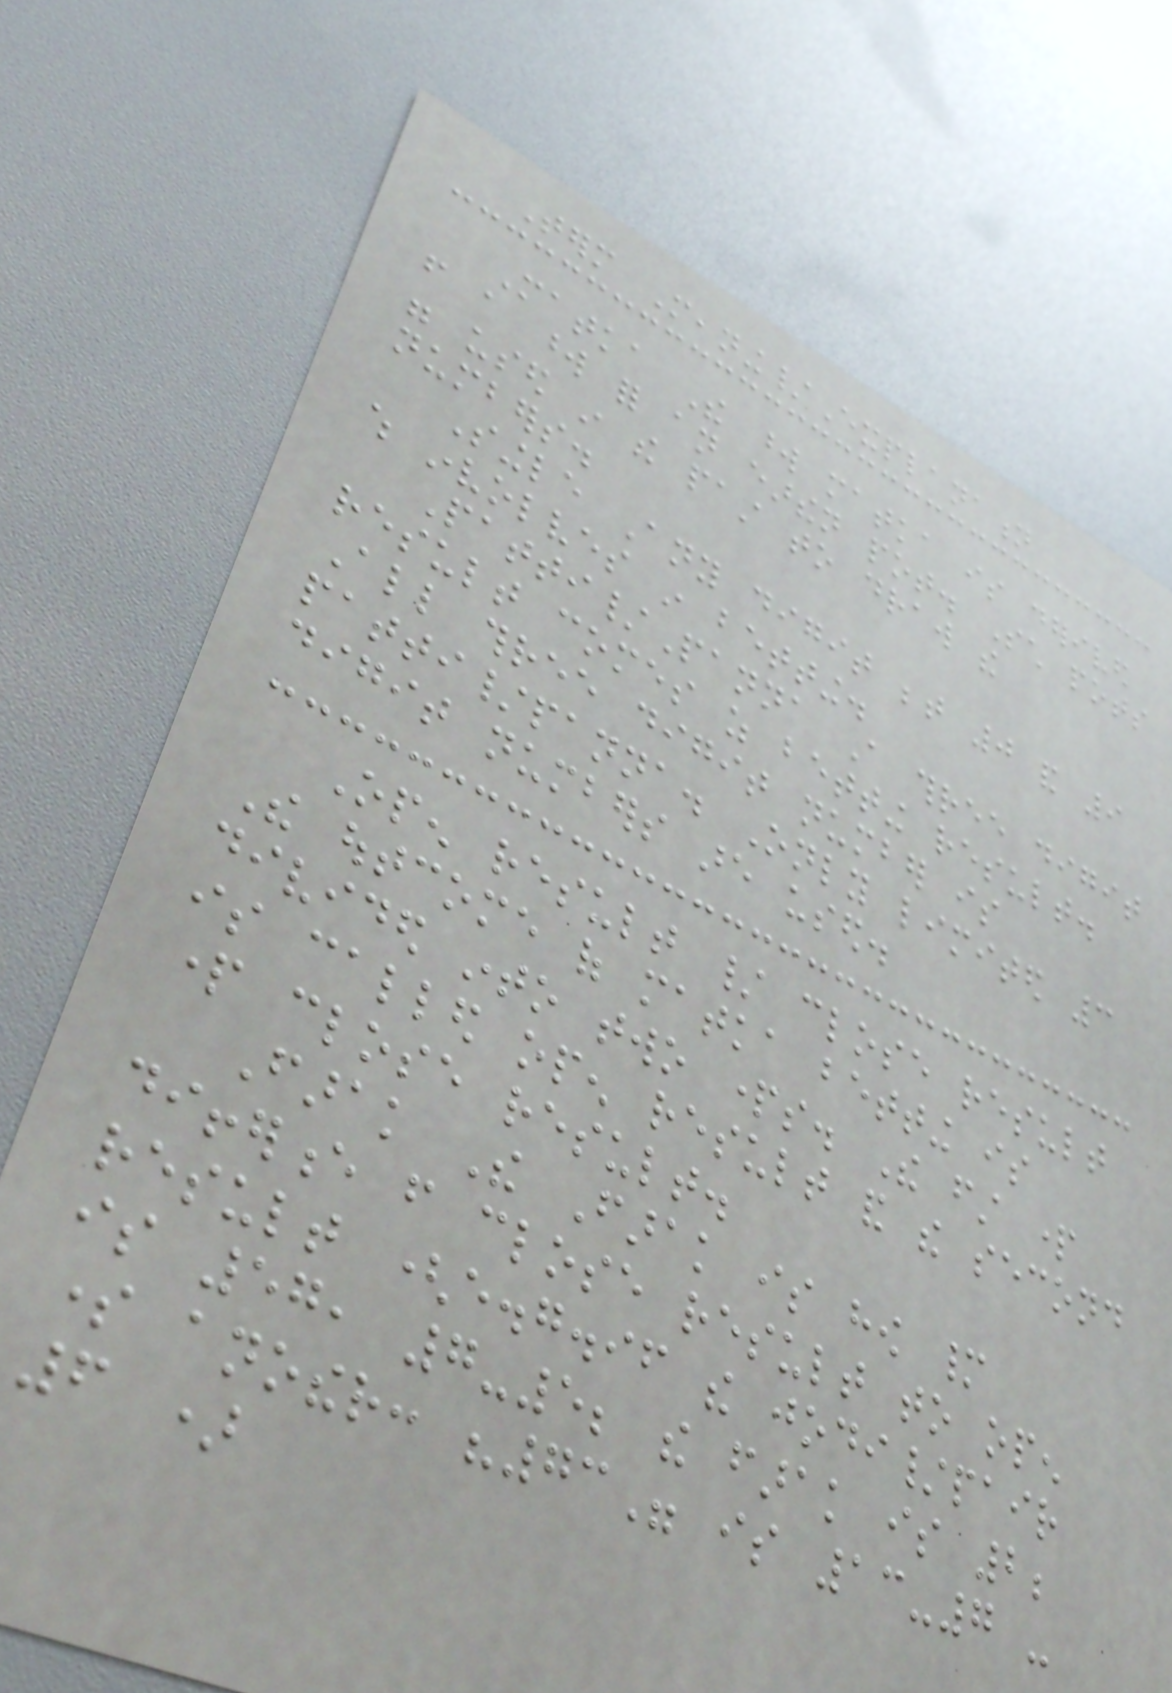Term Meaning/Explanation
Matka The word matka is derived
from a word for an earthen pot. Such pots
were used in the past to draw the
numbers.
Single Any digit between 0 and 9
which involves in betting.
Patti/Panna A three digit
result comes as betting result.
All three digit number is
patti/panna. Only limited 3
digit numbers are used.
Open result / close result
The outcome of matka betting is
divided into two parts. The first part
is called open result and the second
part close result.
Farak The Farak is how many
difference from close result to open
result (e.g.if the jodi/pair
is 57, 7-5; the farak is 2;
some another: "73" is 13-7 -
6 )
